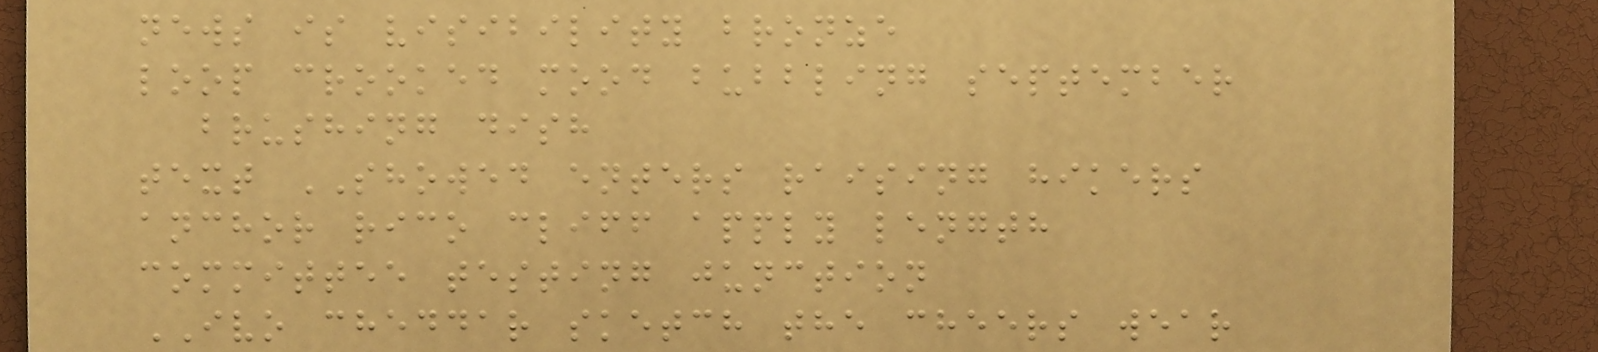news is visibility bronze
loop crooked mood bubbling september
brushing dish
text SHOWED enters raising hikers
anchor rico cliff apply length
committee testing junction
IVO cheddar sketch the cheers wear
